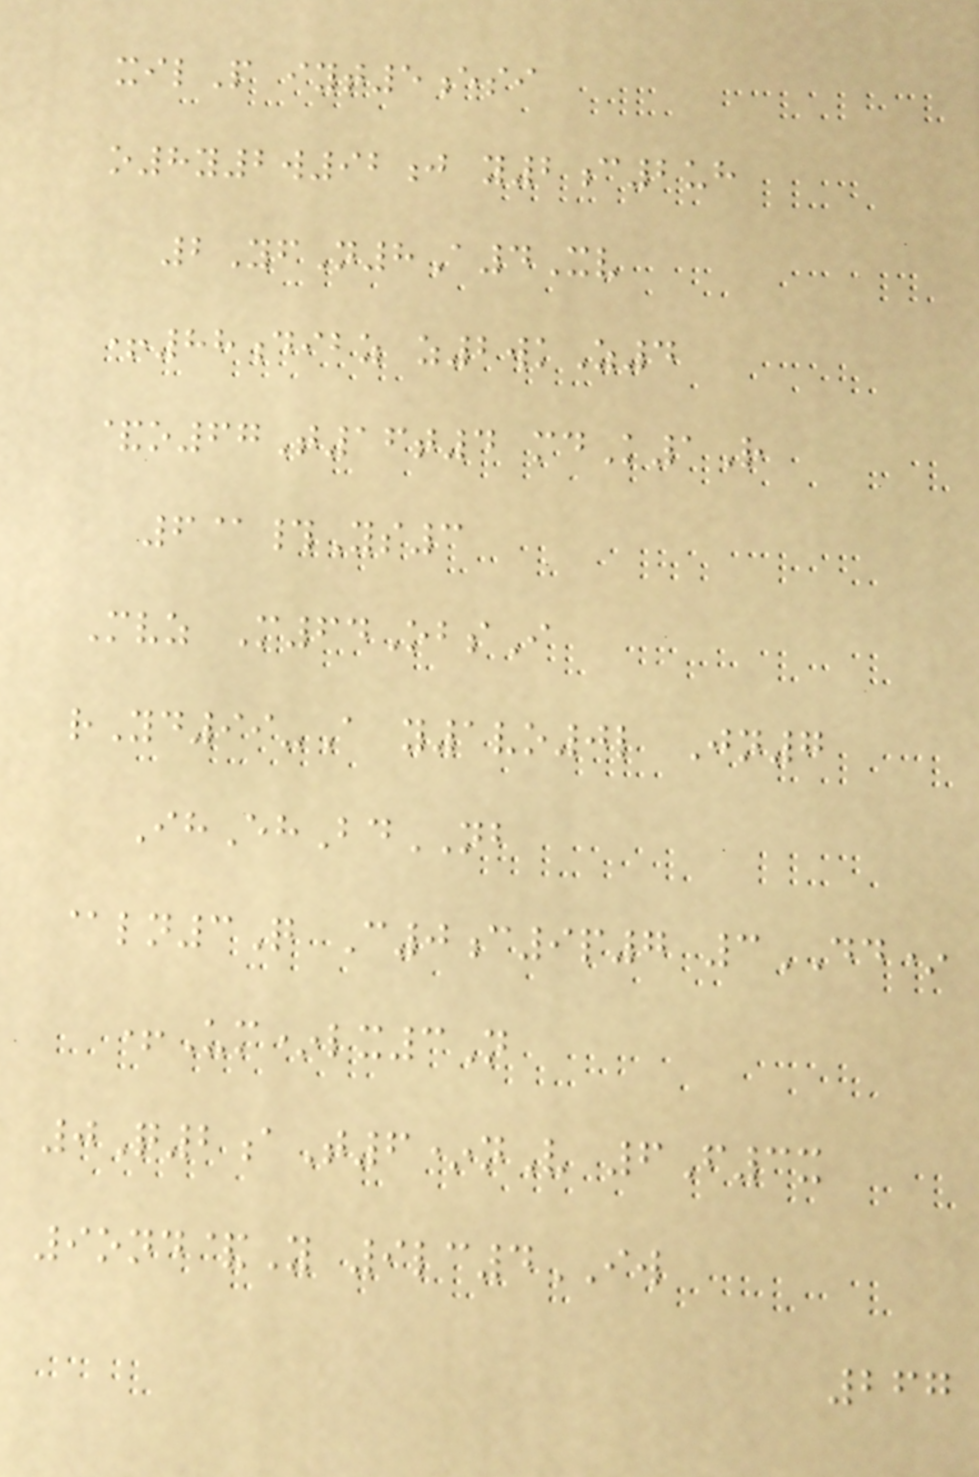xilP iyt5esi
o8y2w92j y2c2uh
2YfN8A4Xv
+88dibz z2wkZ4
&o67T16t4 mdK1R
6@#Ys3
Mvz M64ObsI
rYd99-A y1vo0l Jn7
IhEhBdNB
@ln3Q C0c9p7 3DD*
+Um*lx3N
0Q2aT6*nV 6F3x
9ond&Y 9lc4IW
267
